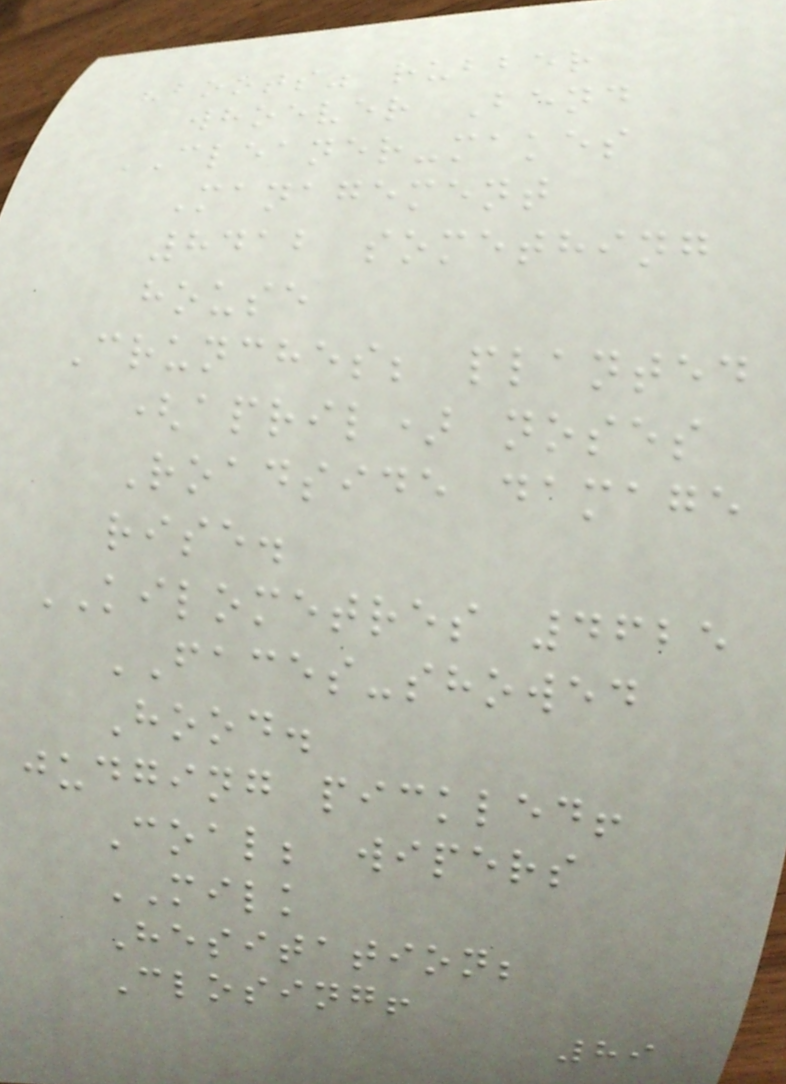"boots" rubber
whoever Bend
CLEANER-makes
Management
8412 something
house
Crunches; planted
(april) noses
Roadside damage
rise.
KILOMETRES 4625
FACES-showed
Hood.
judging pickled!
Coal; wipers
MILK
Hesitation;
Closing!
89
